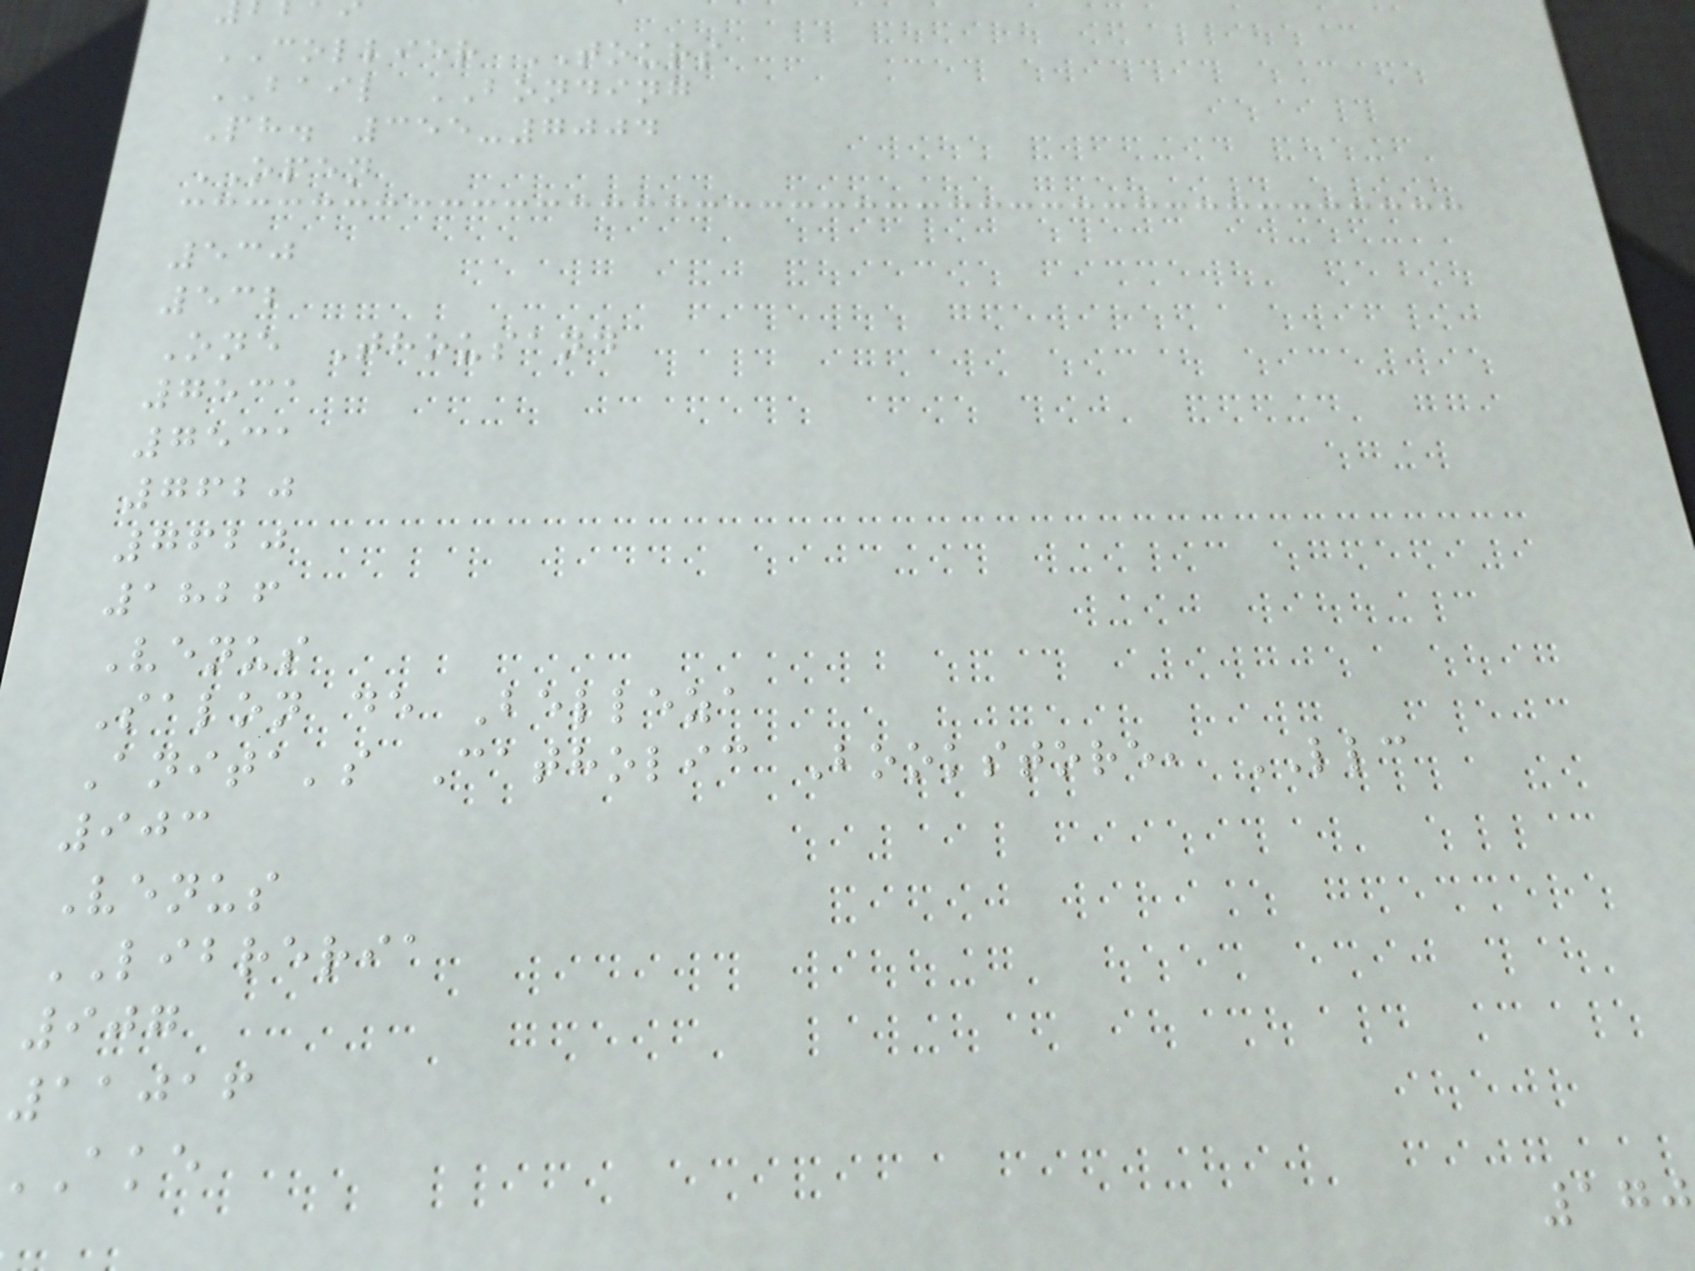COLLIER TOURS
BAIL BONDING
Ph. 355-7004
OPEN
530
532
One Thousand
7531
7531
7620
7620
1826
Venus
Salon de Belleza
Anita's Catholic Bookstore, LLC
903
Venus
LIBRERIA
907
11016
170
